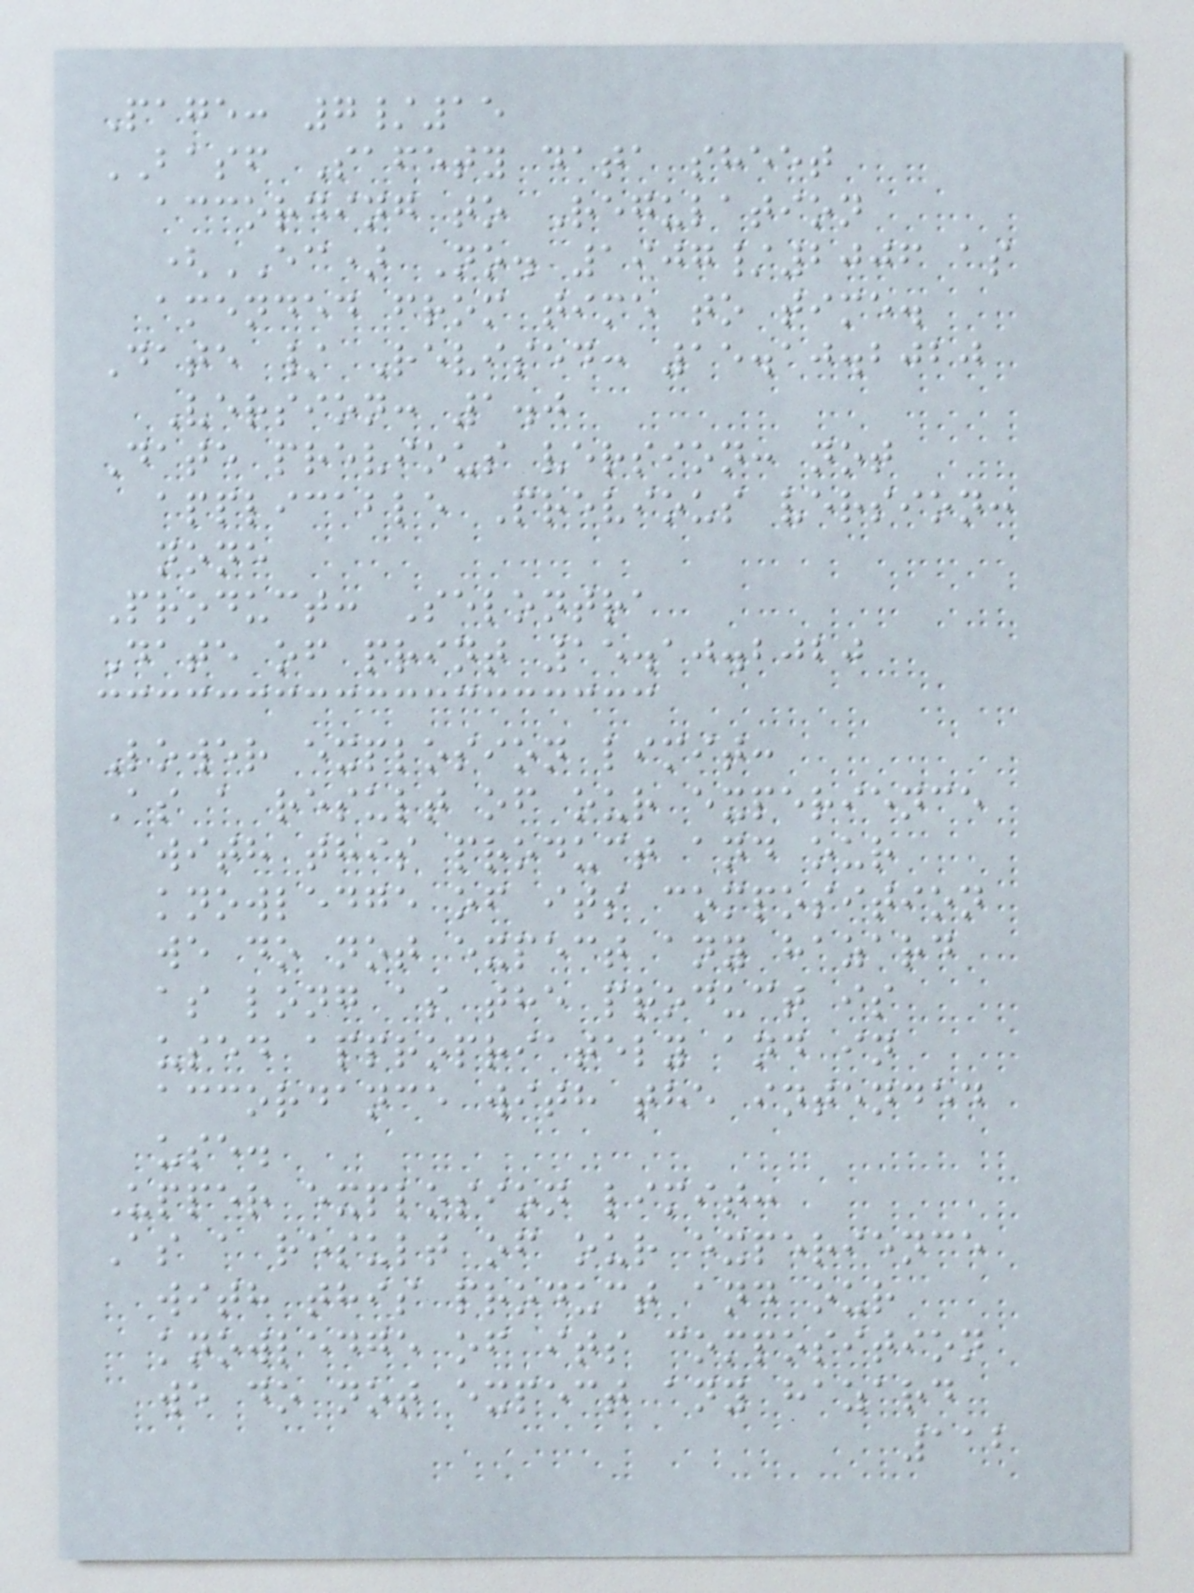Page: 7/15
BASF Safety data sheet
according to Regulation
(EC) No. 1907/2006 as
amended from time to time.
Date / Revised: 15.10.2020
Version: 1.0
Date previous version: not
applicable Previous version:
none
Product: Selontra
Date of print 15.10.2020
Lower explosion limit:
As a result of our experience
with this product and our
knowledge of its composition
we do not expect any hazard
as long as the product is
used appropriately and in
accordance with the intended
use.
Upper explosion limit:
As a result of our experience
with this product and our
knowledge of its composition
we do not expect any hazard
112
